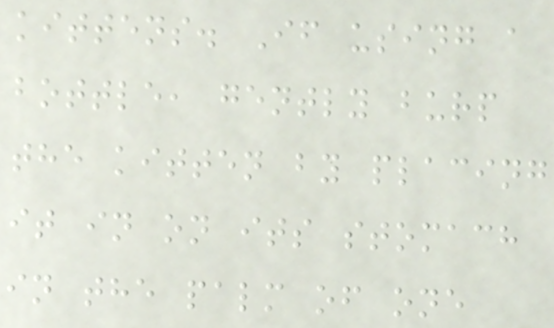kittens. If using a
bottle, gently burp
the kitten by placing
it in on its stomach
in the palm of one
